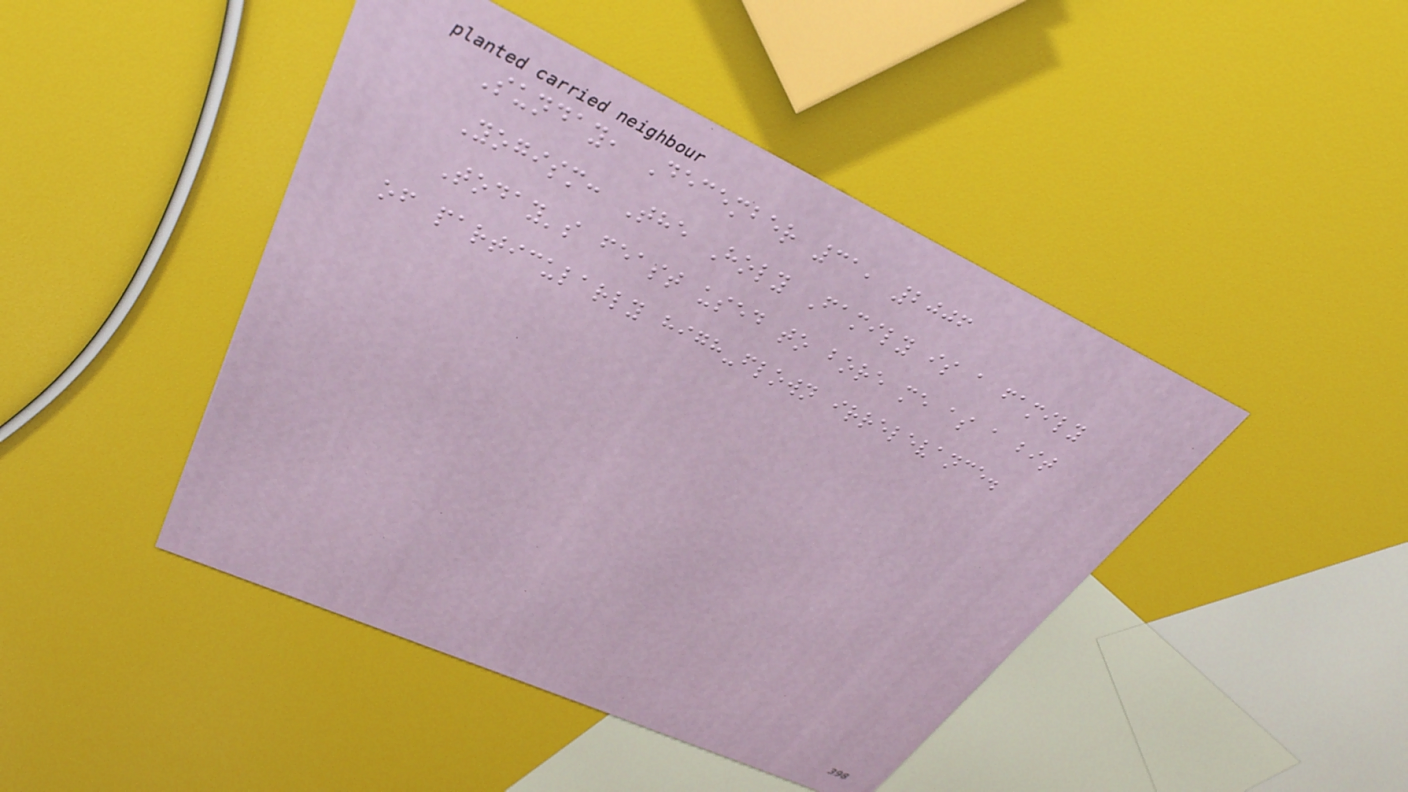Sunday, December 31, 2006
Yogism: The Holy Family is a family
Today's feast used to bore me as a bit
of particularly high-flown irrelevance.
